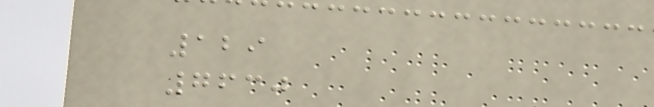129
7630
